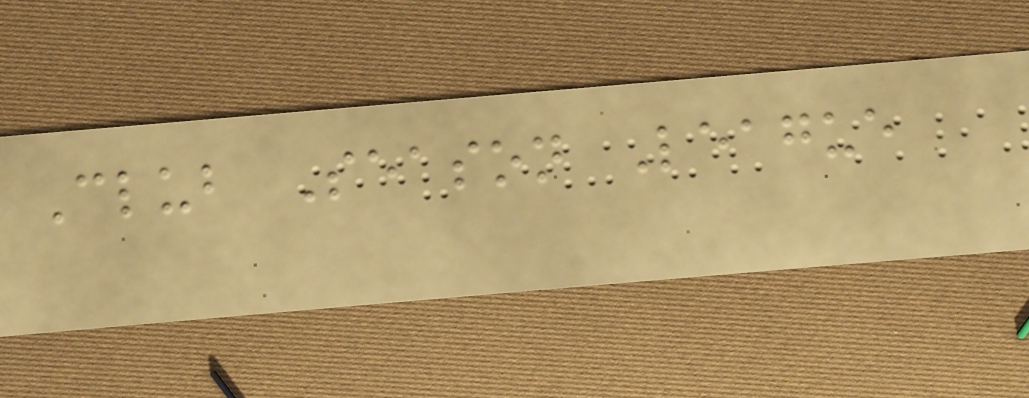Club Season League
